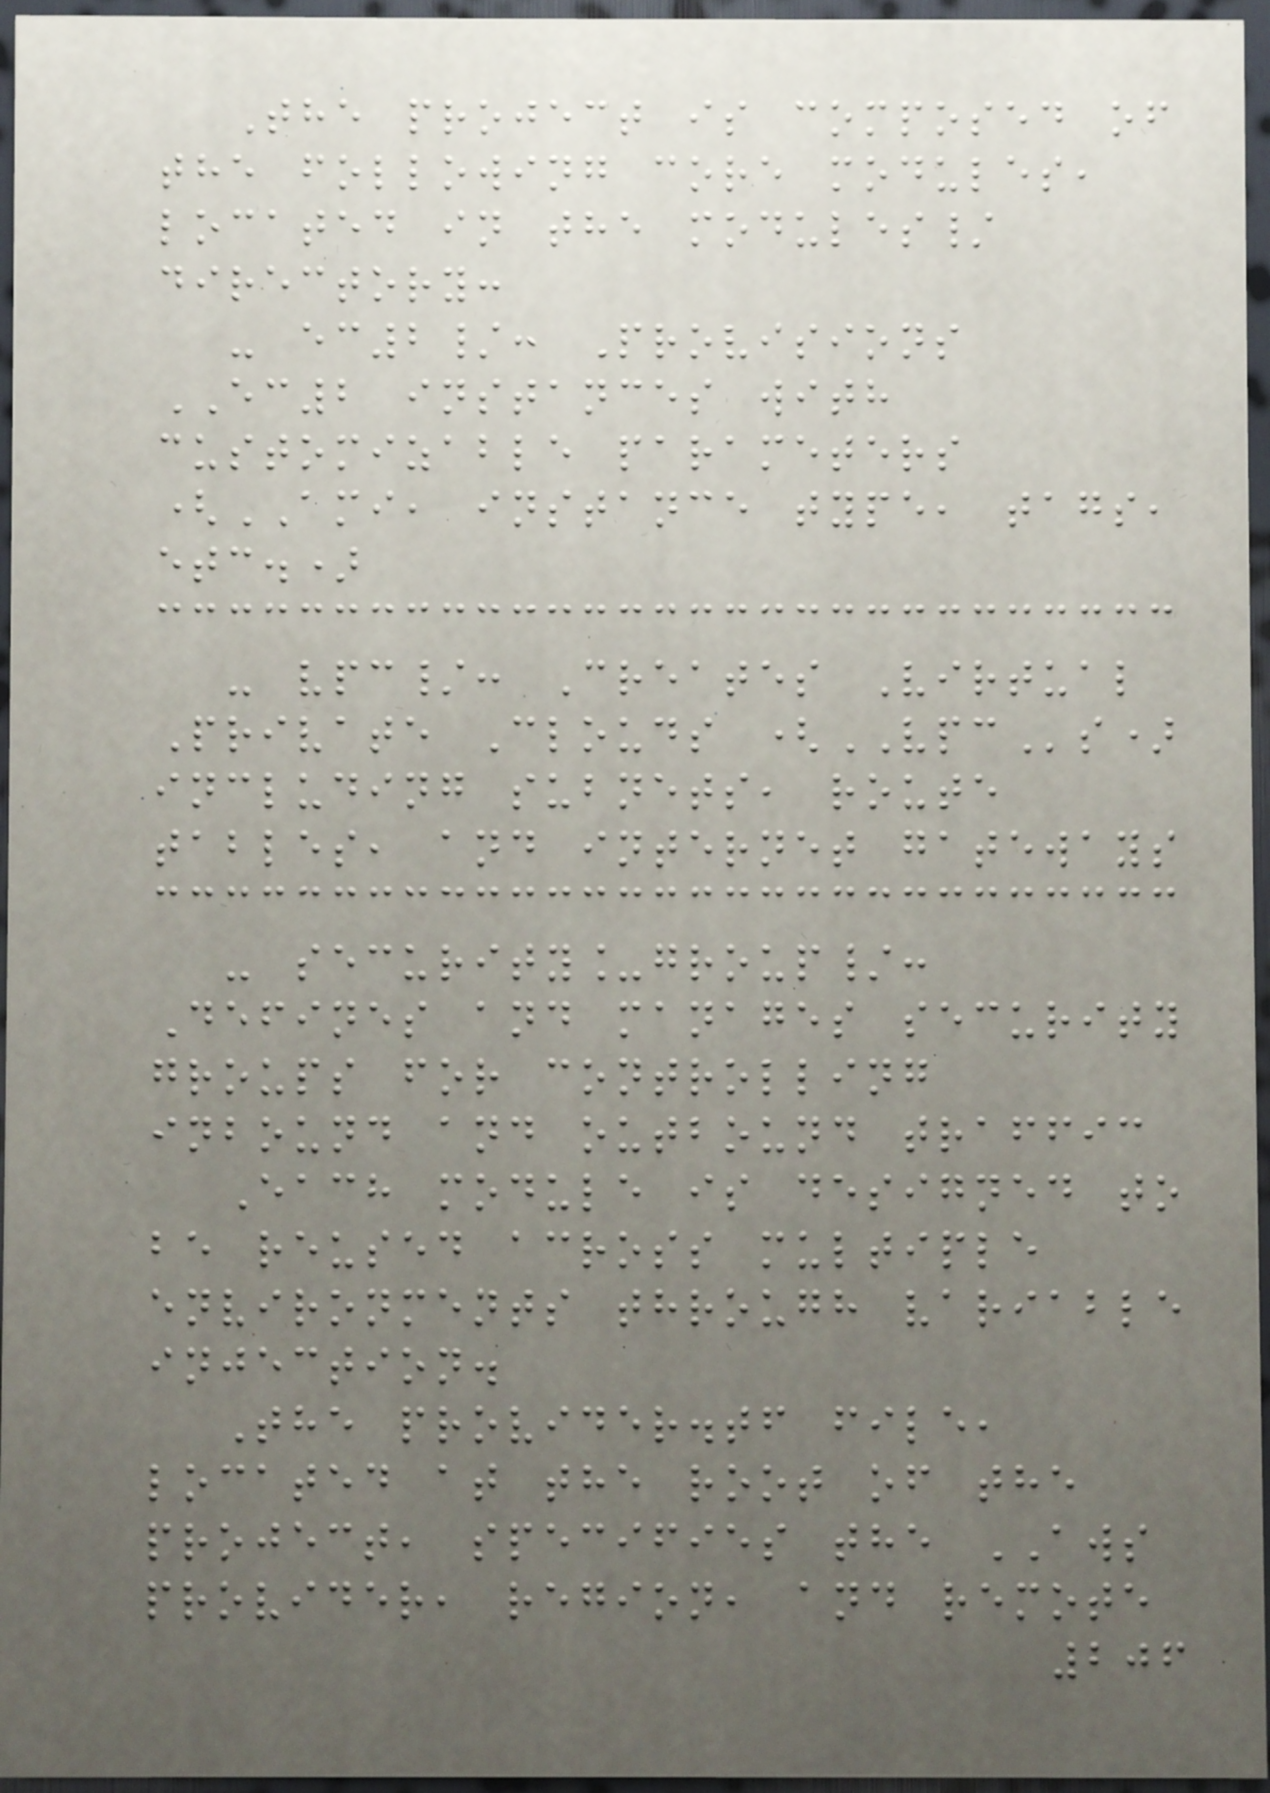The project is composed of
the following core modules,
located in the modules/
directory:
- ec2/: Provisions
EC2 instances with
customizable parameters
(AMI, instance type, tags,
etc.)
- vpc/: Creates Virtual
Private Clouds (VPCs)
including subnets, route
tables, and internet gateways
- security_group/:
Defines and manages security
groups for controlling
inbound and outbound traffic
Each module is designed to
be reused across multiple
environments through variable
injection.
The provider.tf file,
located at the root of the
project, specifies the AWS
provider, region, and remote
206
